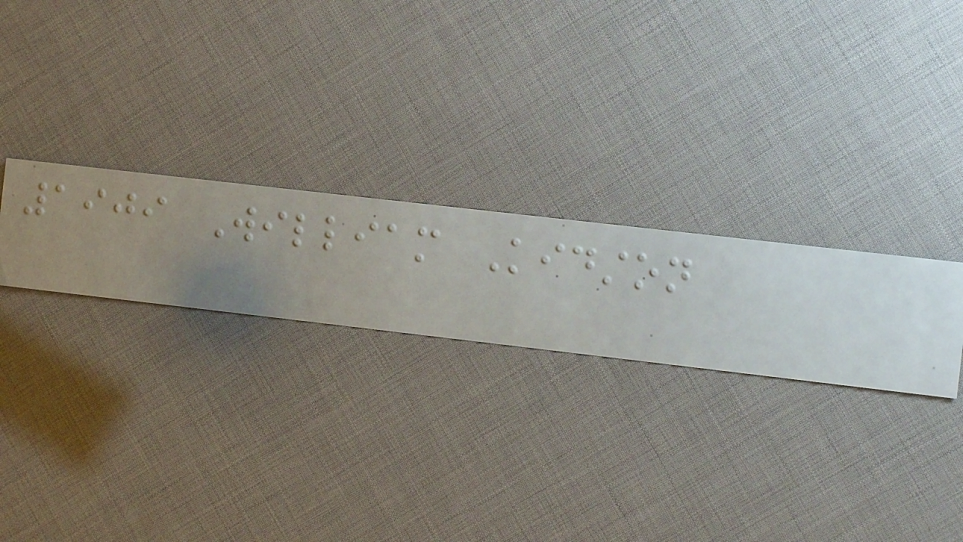1909 William Kidston
